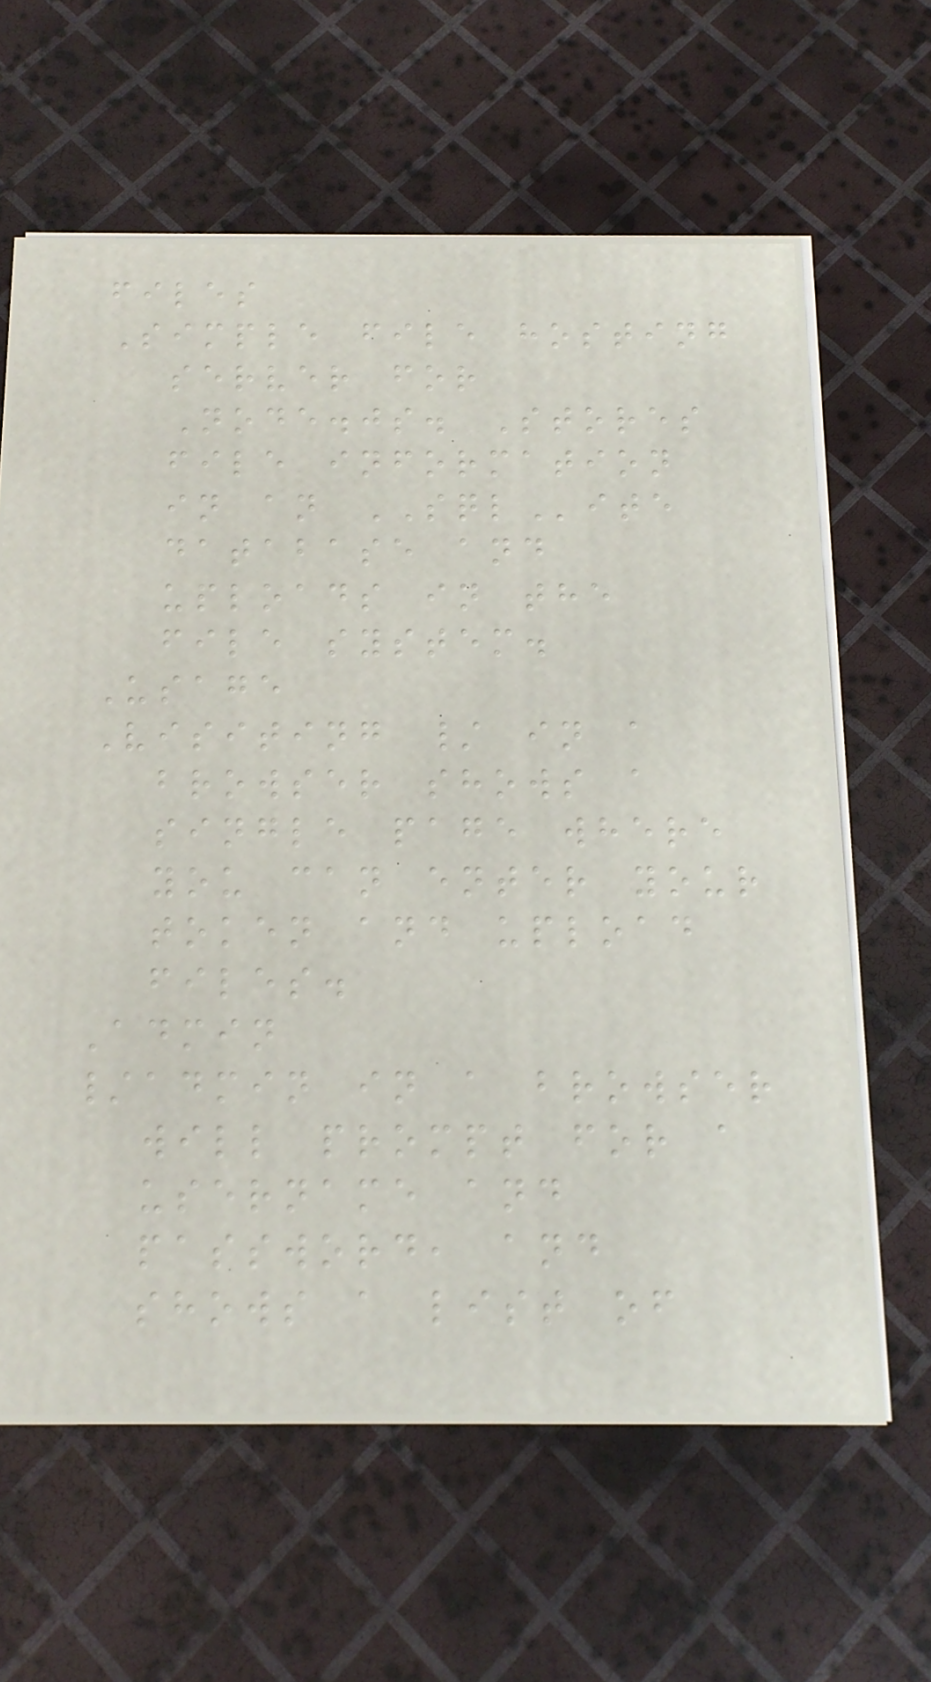files
Simple file hosting
server for
Node.js. Stores
file information
in an SQLite
database and
uploads in the
file system.
Usage
Visiting / in a
browser shows a
single page where
you can enter your
token and upload
files.
Admin
/admin in a browser
will prompt for a
username and
password, and
shows a list of
